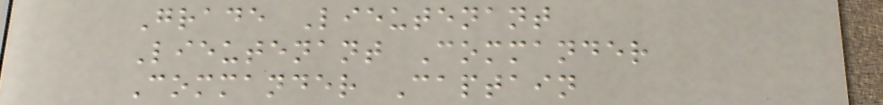Grade Lieutenant
Lieutenant Commander
Commander Captain
